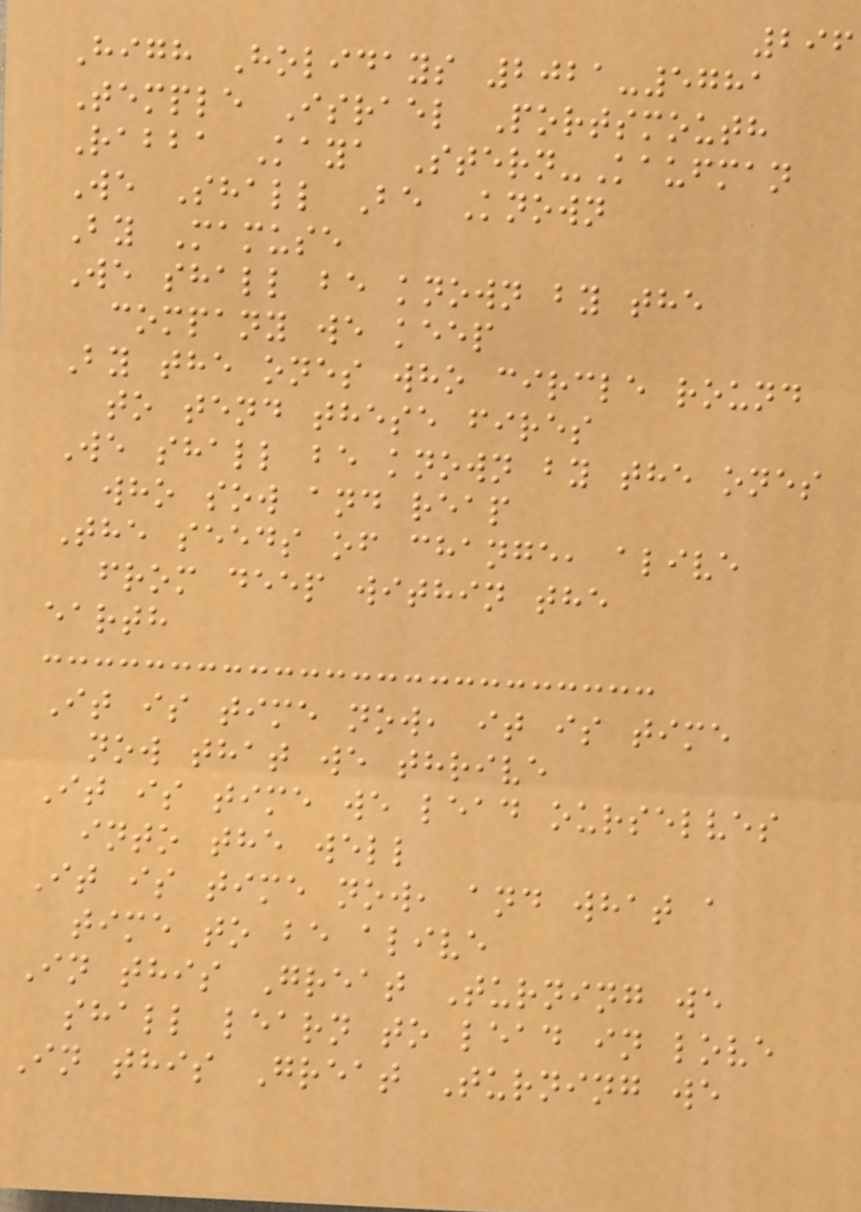296
High Holidays 2021-5781
Temple Israel Portsmouth
Rabba Kaya Stern-Kaufman
We Shall Be Known
By Mamuse
We shall be known by the
company we keep
By the ones who circle round
to tend these fires
We shall be known by the ones
who sow and reap
The seeds of change, alive
from deep within the
earth
It is time now, it is time
now that we thrive
It is time we lead ourselves
into the well
It is time now, and what a
time to be alive
In this Great Turning we
shall learn to lead in love
In this Great Turning we
